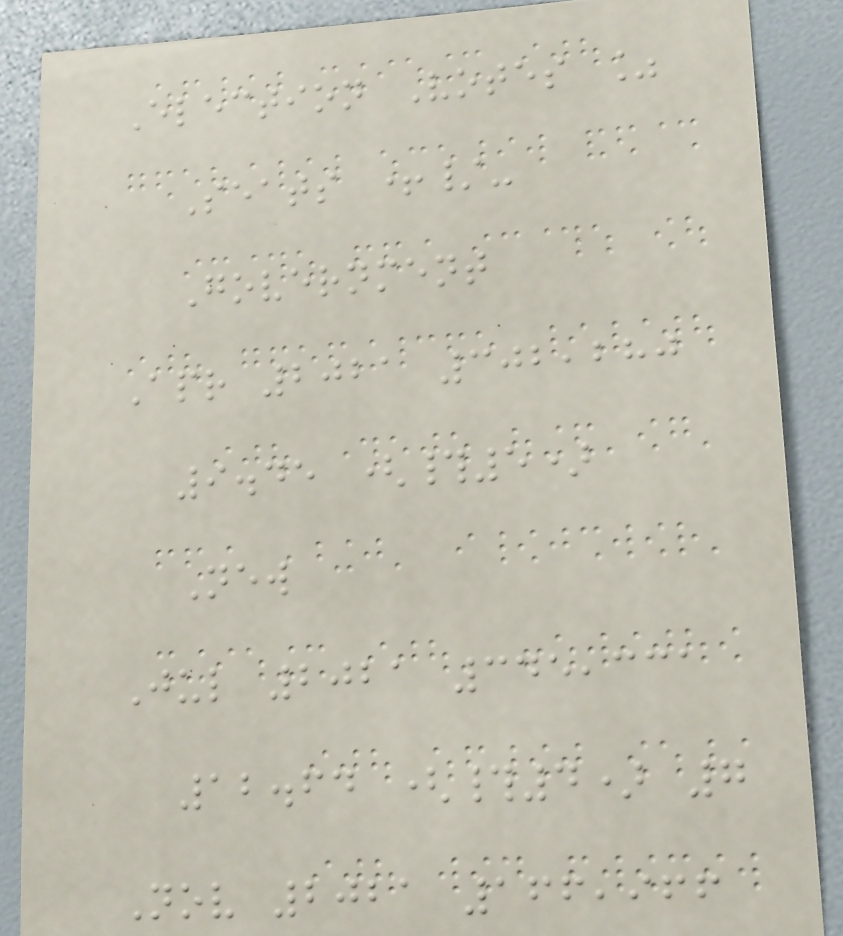Election Votes %
Seats +/-
Government
Apr 2021 302,280
9.45 (#5)
New
Jul 2021 345,331
12.64 (#4) 7
Nov 2021 166,966
